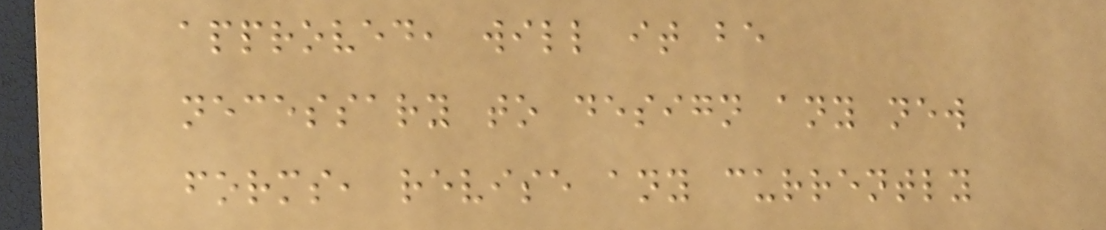approved, will it be
necessary to design any new
forms, revise any currently
